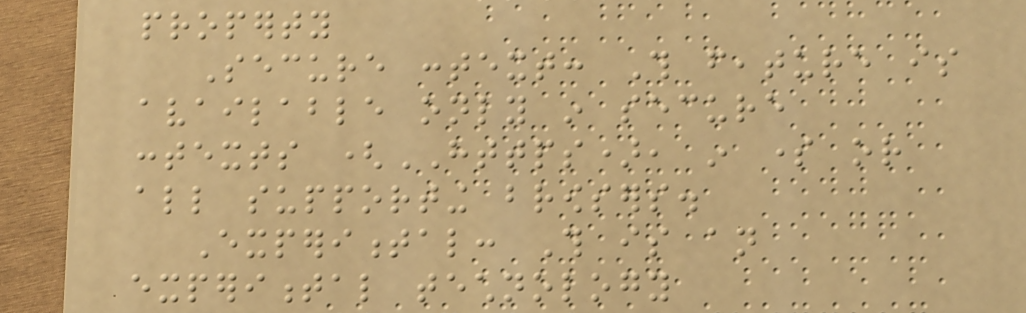property
Secure context: This feature is
available only in secure
contexts (HTTPS), in some or
all supporting browsers.
Experimental: This is an
experimental technology
